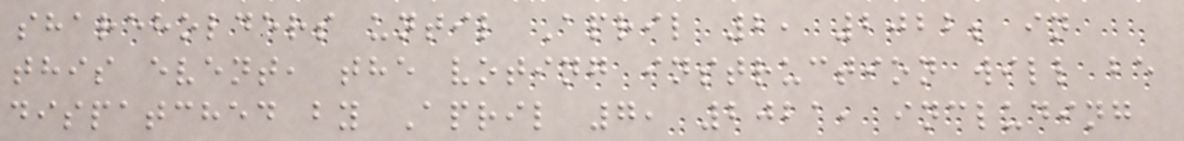shareholders until April 2, 2022; in
this event, the voting instruction will be
dispatched by April 7, 2021, including
